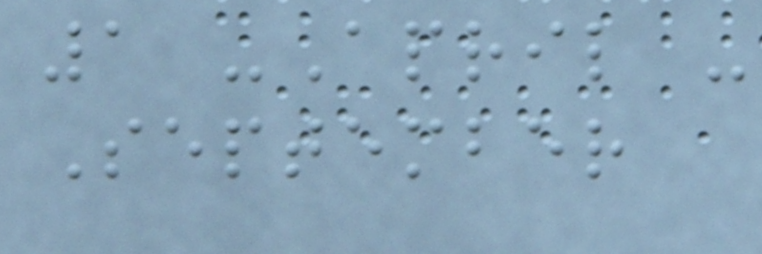1 -April -
September
